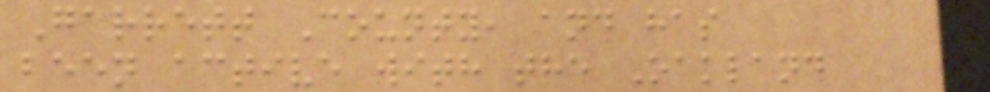Garrett County, and has
been active with the Oakland
